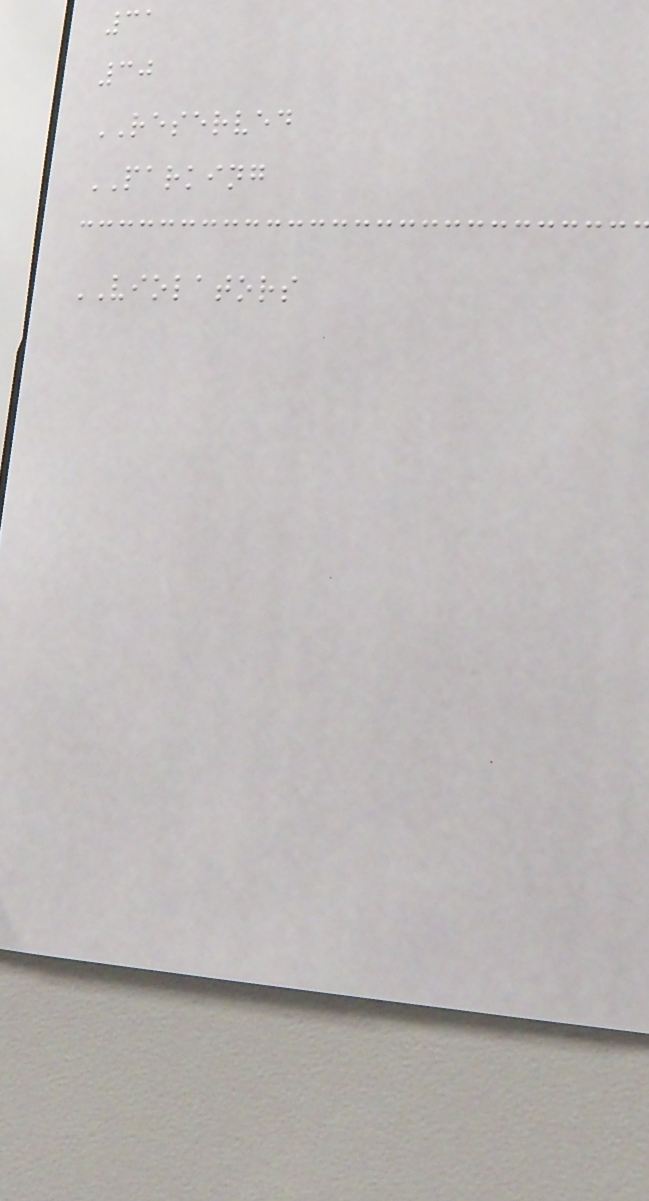31
30
RESERVED
PARKING
VIOLATORS
